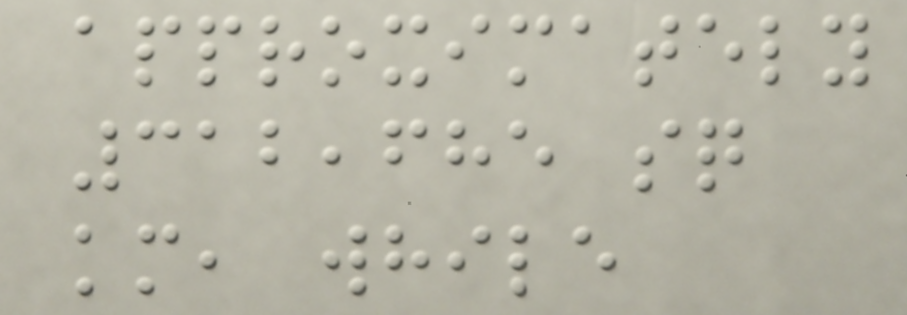approximately
312,685 sq
km, while
